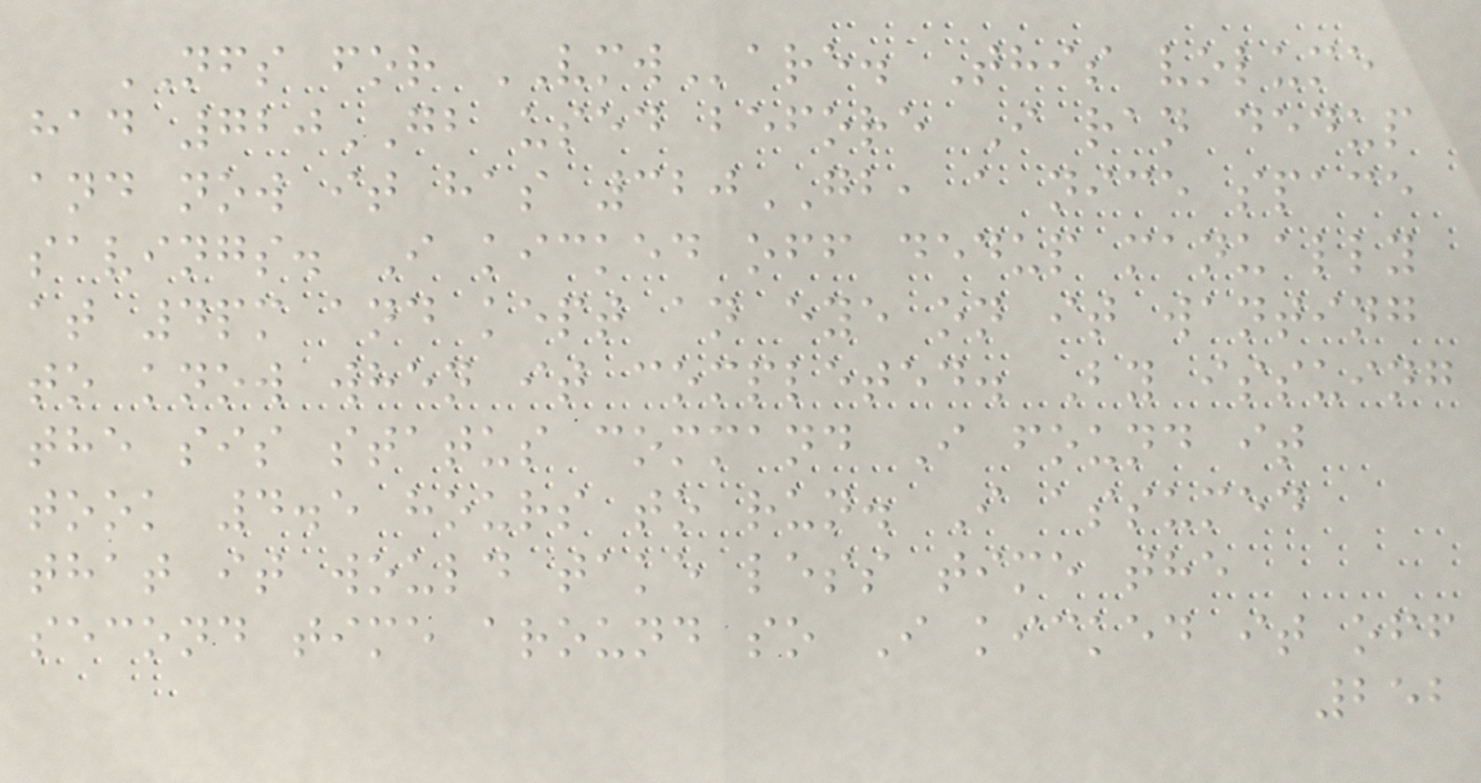NFS for VMWare. This volume
had 720GB used before I ran dedup
and now it has 320GB, a nice space
savings. I kicked off dedup manually
at 4pm and kept an eye on it wanting
to know when it completed. By issuing
the sis status command I found it
took 4.5 hours to run. I assumed
that it would take less time the
second time around so I kicked it off
252
